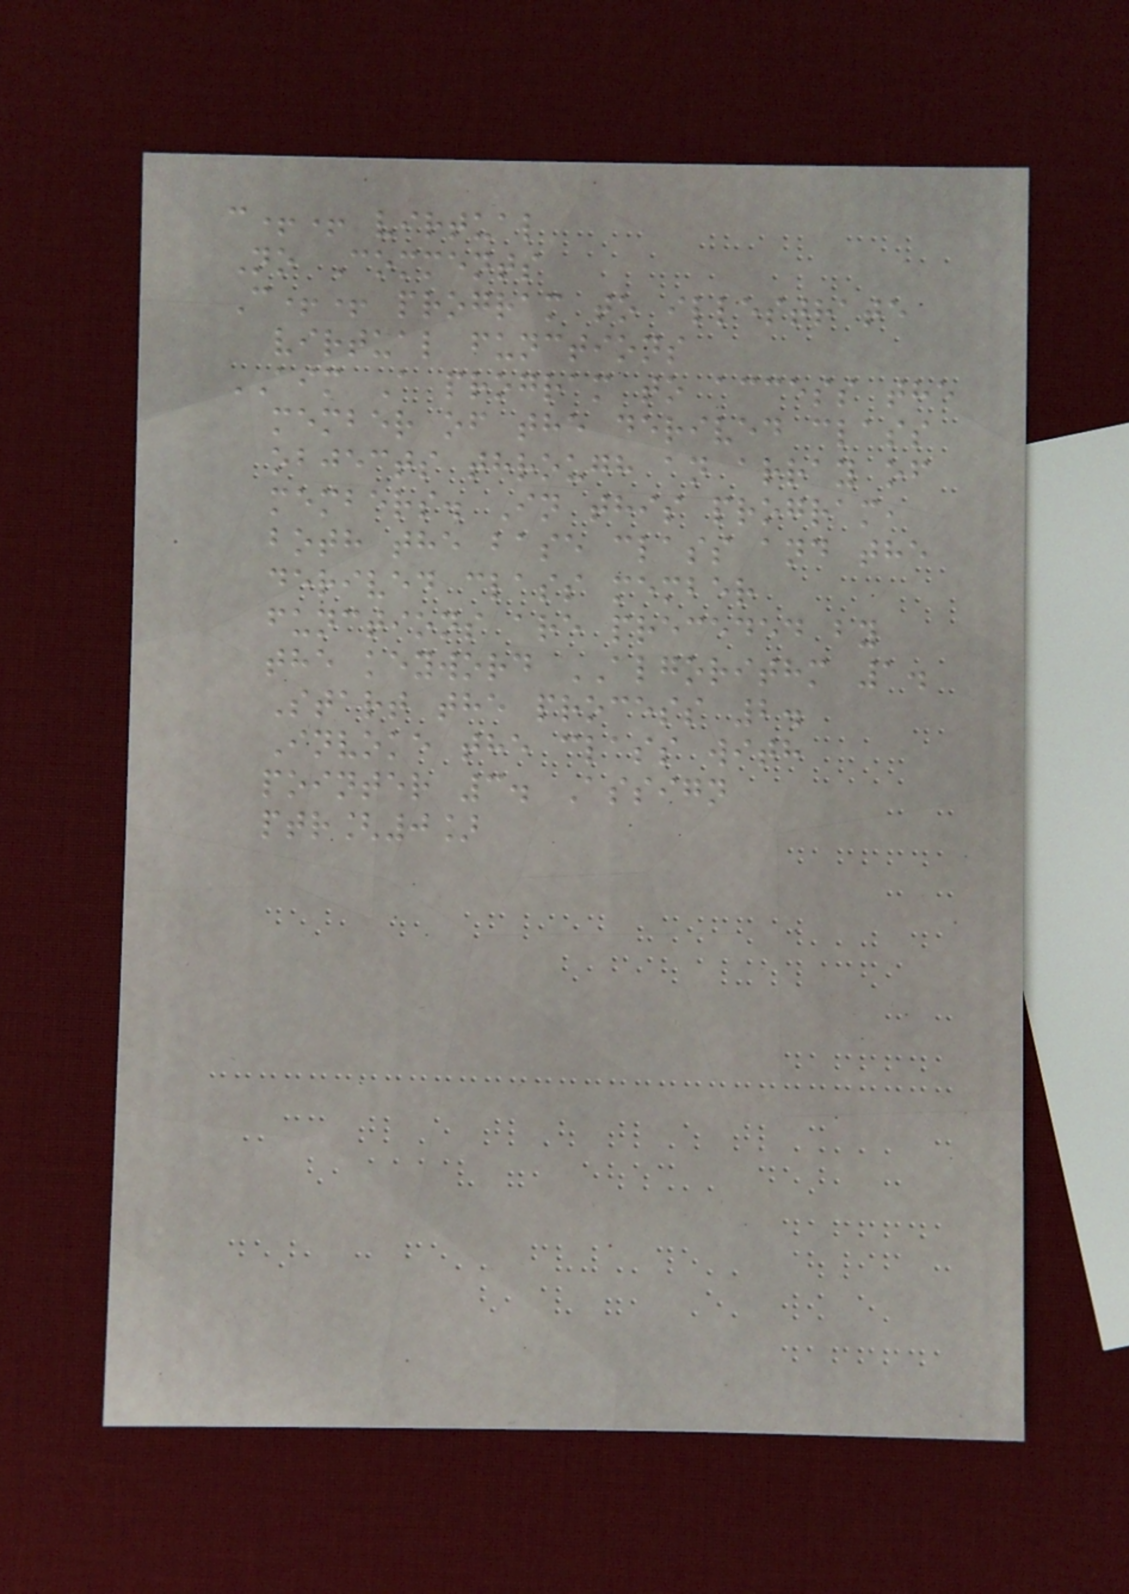c++ virtual
No Comments
C++ program to illestrate
virtual functions
AIM A program to access the
member of the derived class
objects through an array of
members. In this program,
both the base class and the
derived class member
functions are preceded by
the keyword ALGORITHM 1.
Start the process 2.
Invoke the class with
pointer 3. Assign
ptr[0]
